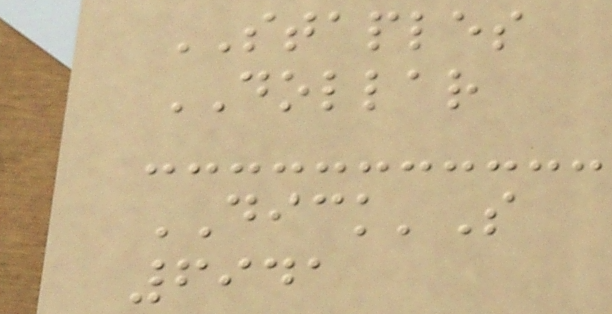STAPLES
DOLLAR
DICK'S
6941
